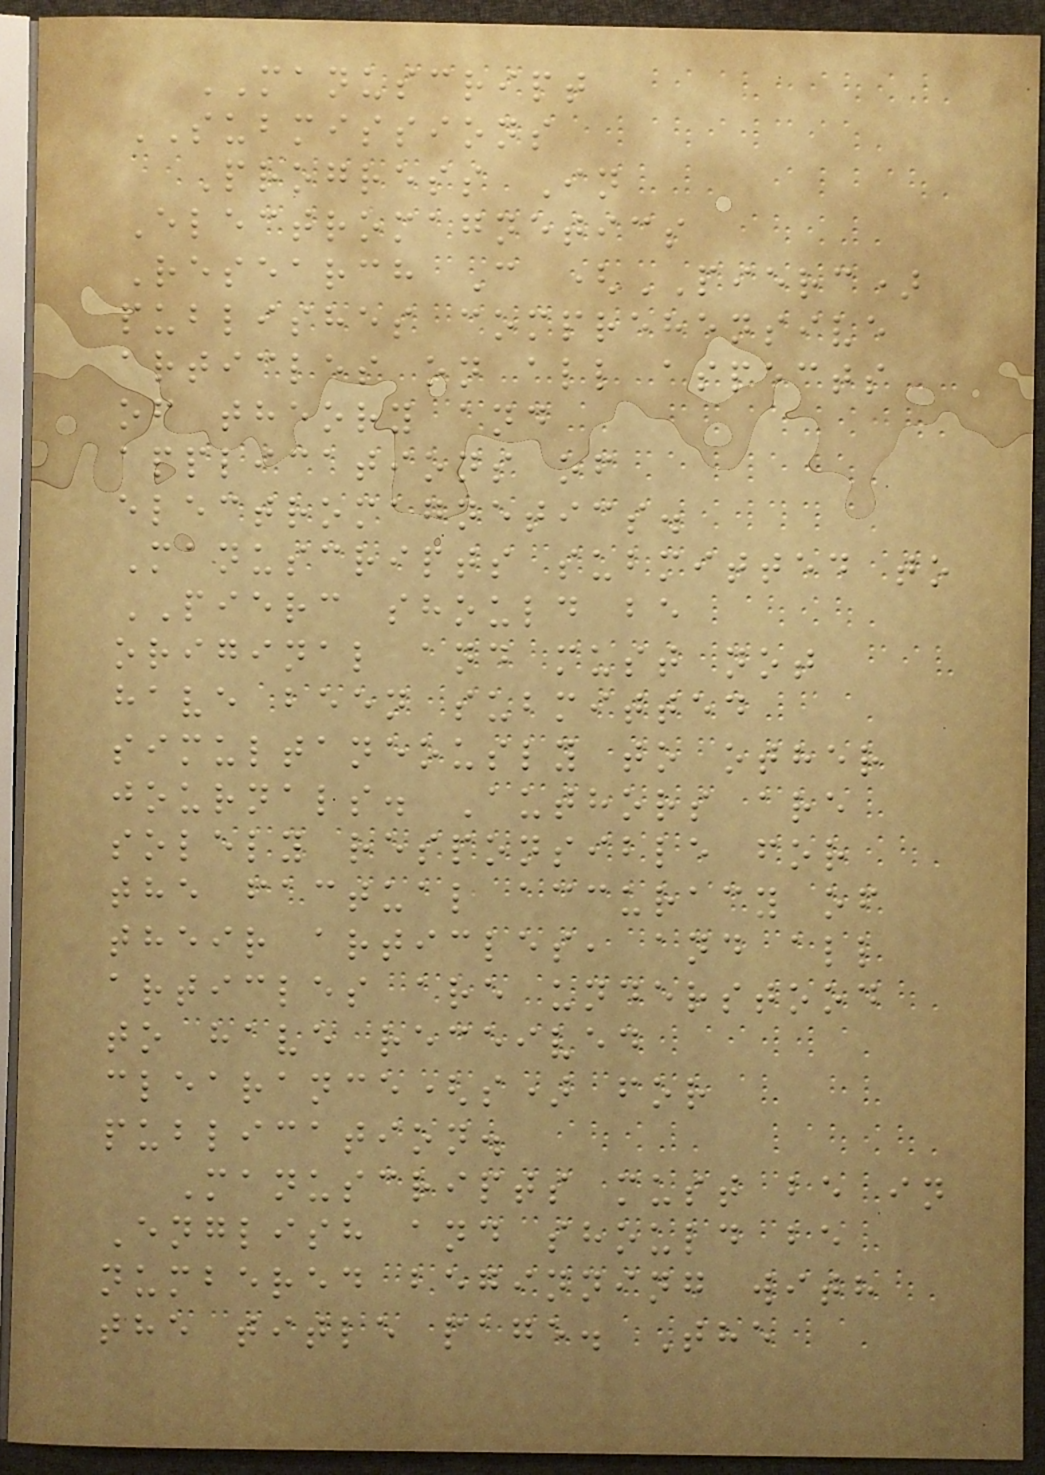MANUSCRIPT
SUBMISSIONS
Progress In
Electromagnetics
Research C (PIERC)
publishes comprehensive
articles on all aspects
of theory and
applications of
electromagnetics.
Manuscripts submitted to
PIERC should be
original and must not
have been submitted
simultaneously to other
journals. Authors are
solely responsible for
the factual accuracy of
their articles, and all
articles are understood
to have received
clearance(s) for
publication.
Manuscripts must be in
English and should be
numbered beginning with
the title page. The
